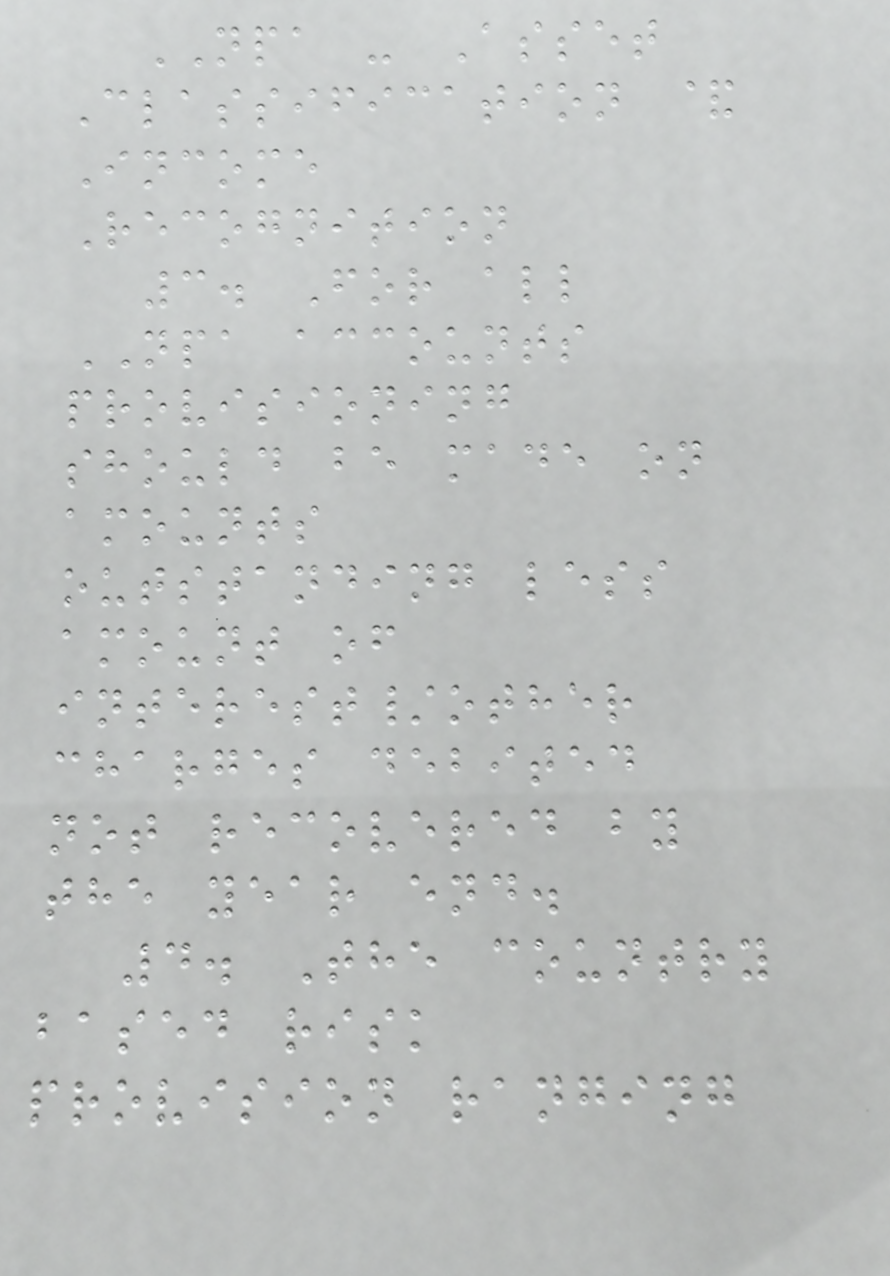NPA - Asset
Classification &
Income
Recognition
3. For all
NPA accounts
provisioning
should be made on
amounts
outstanding less
amount of
interest/other
charges debited
not recovered by
the year end.
4. The country
based risk
provision ranging
